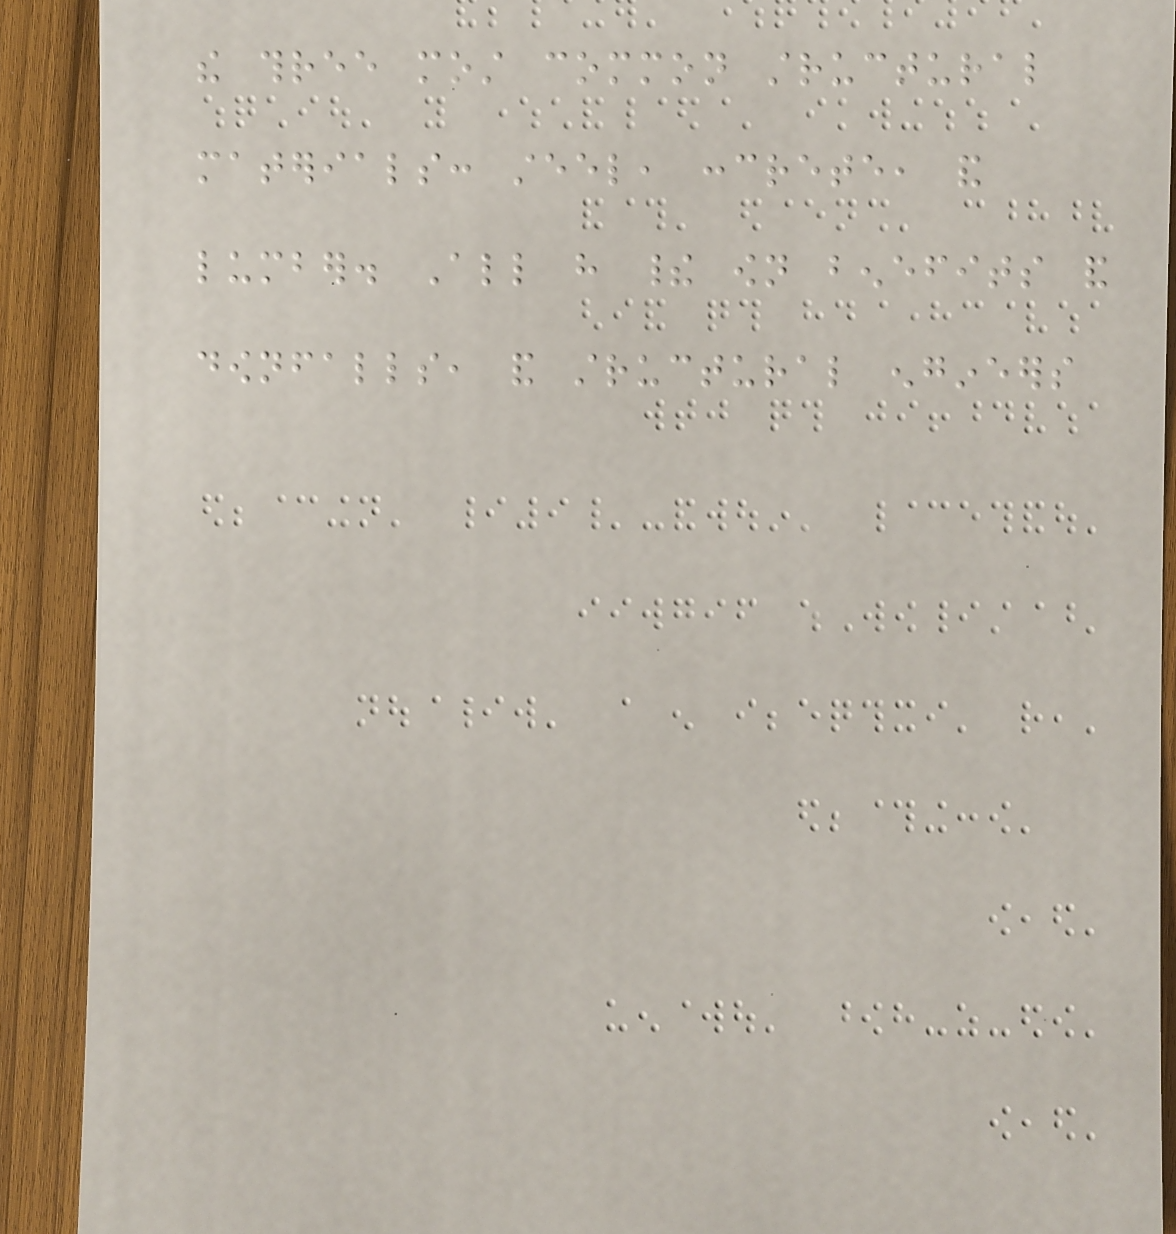the three most common structural
materials: steel, concrete, and
lumber. All have their own benefits and
downfalls, and structural engineers
